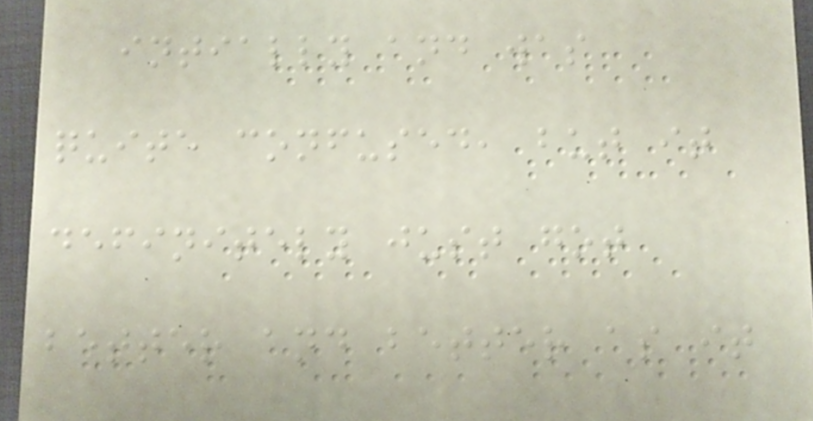intially and was
quite confused, but it
definitely just got
better and better as it
